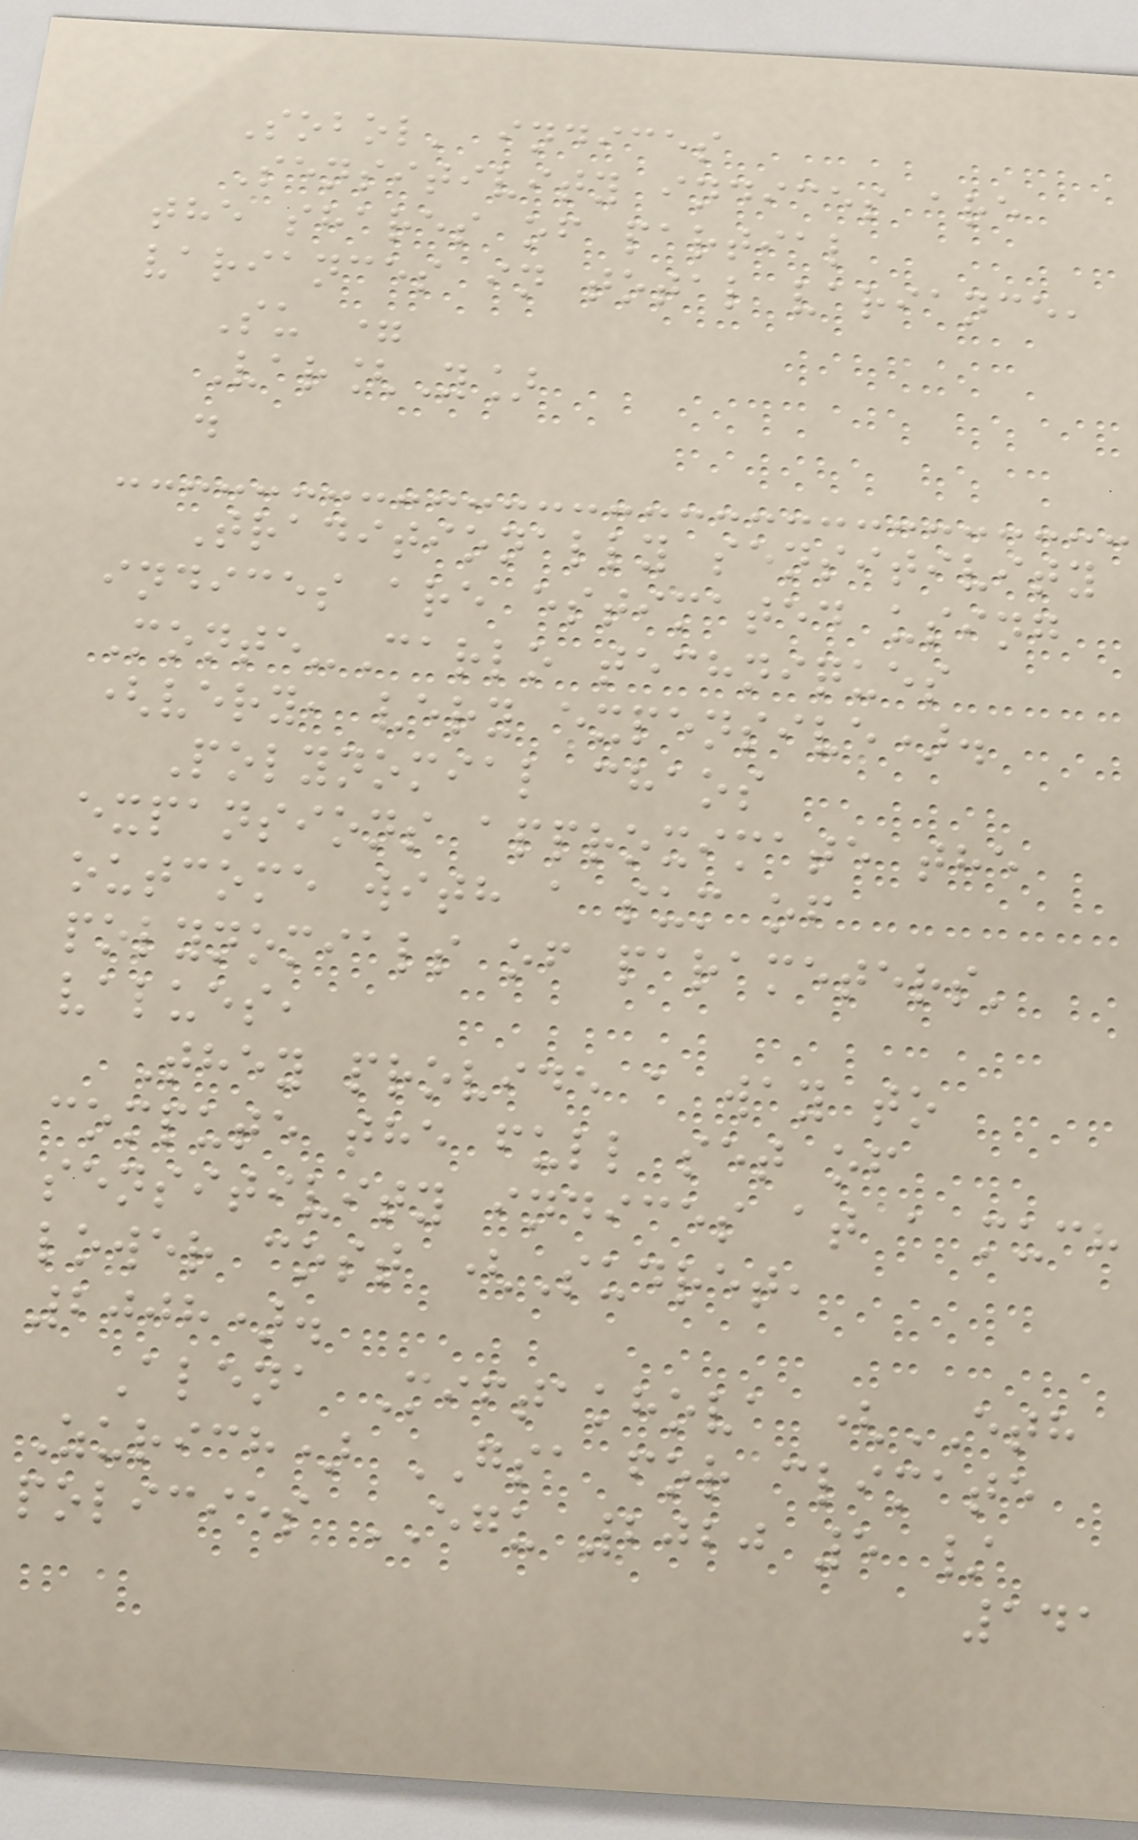Sobol' indices
Sensitivity indices are
the shares of partial
variances in total variance,
Su =
Var[Y]
.
Traditionally sensitivity
indices are estimated using
Monte-Carlo techniques
(very, very expensive).
Polynomial chaos
expansions approximate the
outcome with a sum of
polynomials of parameters'
values,
They provide a way to
compute the full set of
sensitivity indices at a much
lower cost (Sudret,
2008).
Alena Miftakhova (ETH
Zurich) GSA for climate
policies EGU 2020 5 /
141
